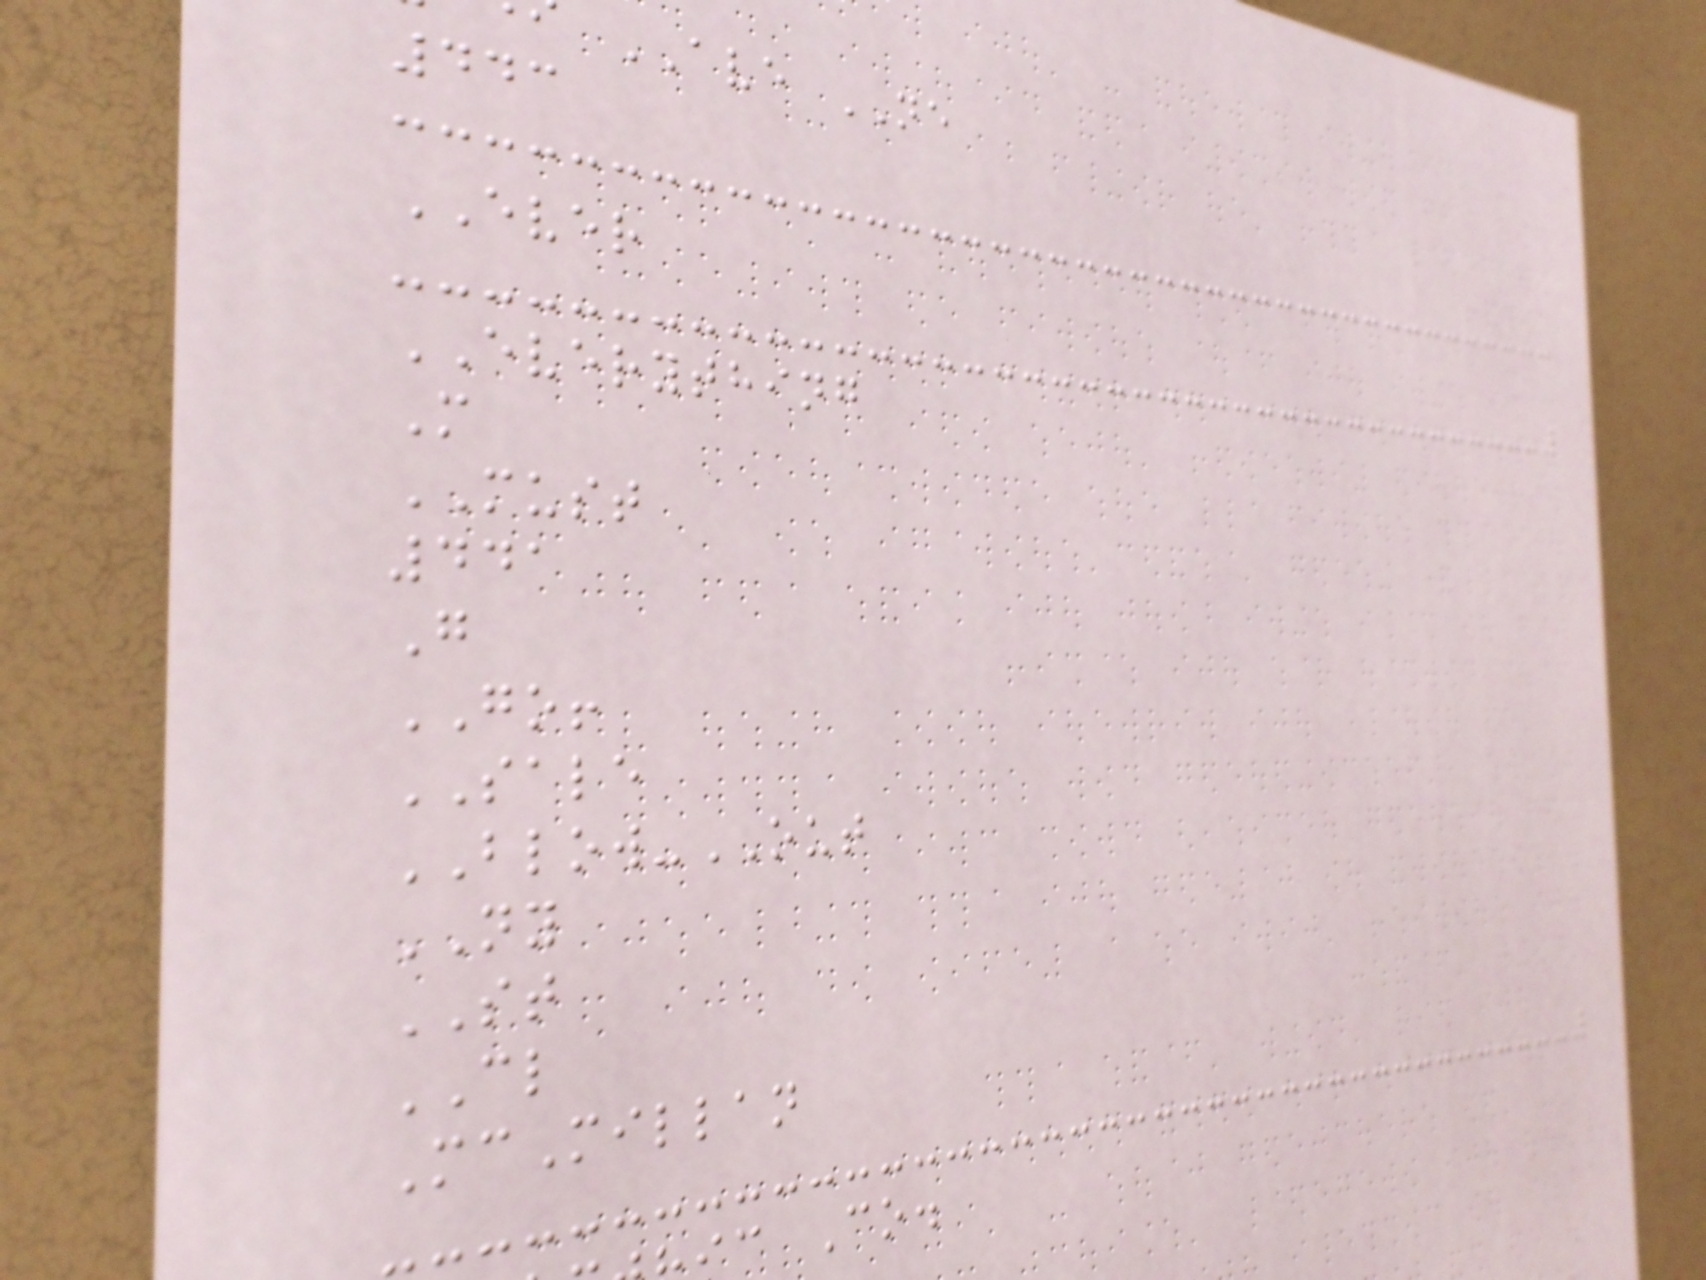AVE NE
443
EVER
EVERYTHING
M
MUST
441
G
GO!
SALE
BLOW-OUT
NY
ST
CL
McMillan
c Co.
